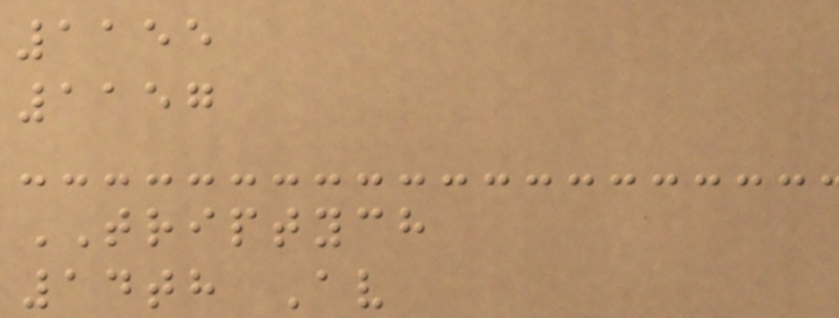1155
1157
TRIPTYCH
14th Av
